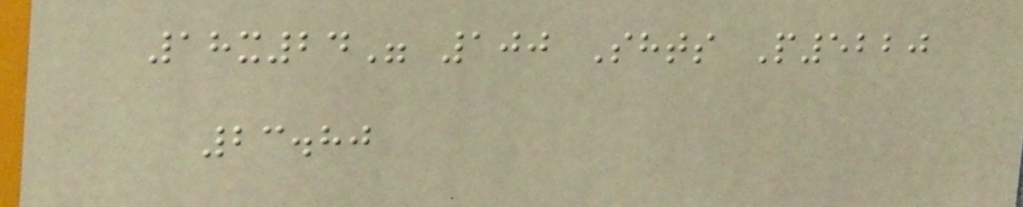18x24" 100 Shts P5220
23.80
